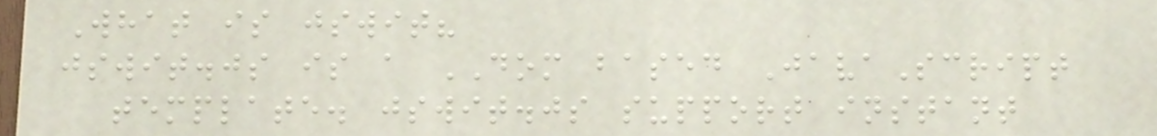What is jswit?
jswit.js is a DOM based JavaScript
template. jswit.js support instant
